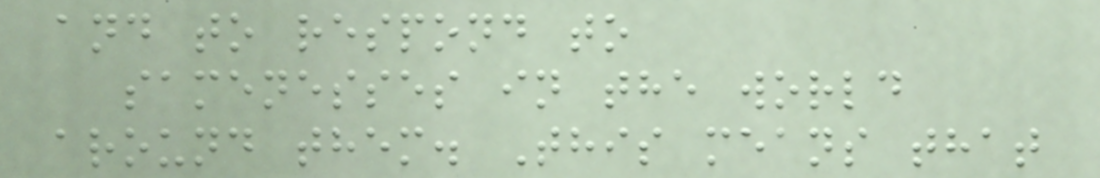and to respond to
samenesses in the world
around them. This means that
